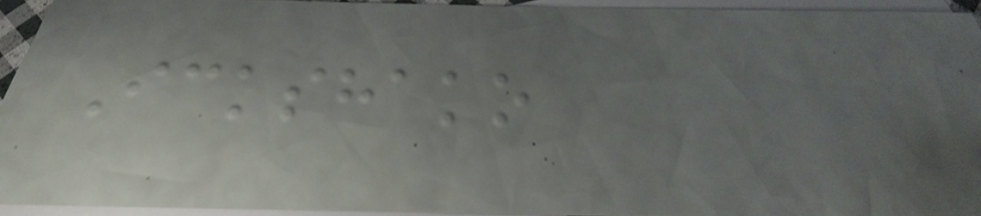Ickshako
